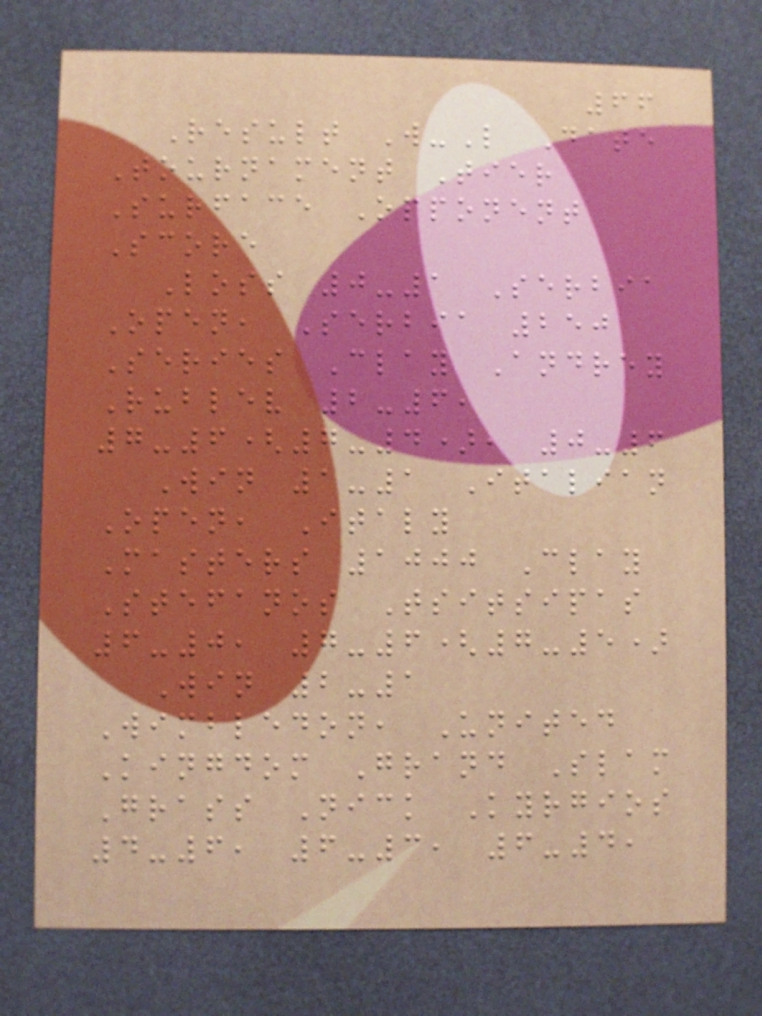66
Result W-L Date
Tournament Tier
Surface Opponent
Score
Loss 0-1 Serbia
Open, Serbia 250
Series Clay Andrey
Rublev 2-6,
7-6(7-4), 0-6
Win 1-1 Italian
Open, Italy
Masters 1000 Clay
Stefanos Tsitsipas
6-0, 7-6(7-5)
Win 2-1
Wimbledon, United
Kingdom Grand Slam
Grass Nick Kyrgios
4-6, 6-3, 6-4,
